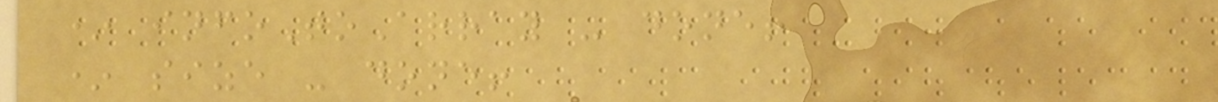* infoToArray - done!
* size - done!
